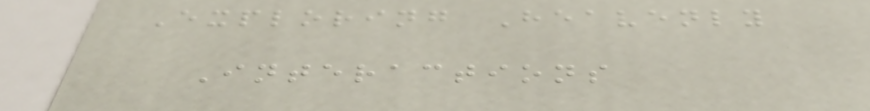Exploring Heavenly
Interactions
